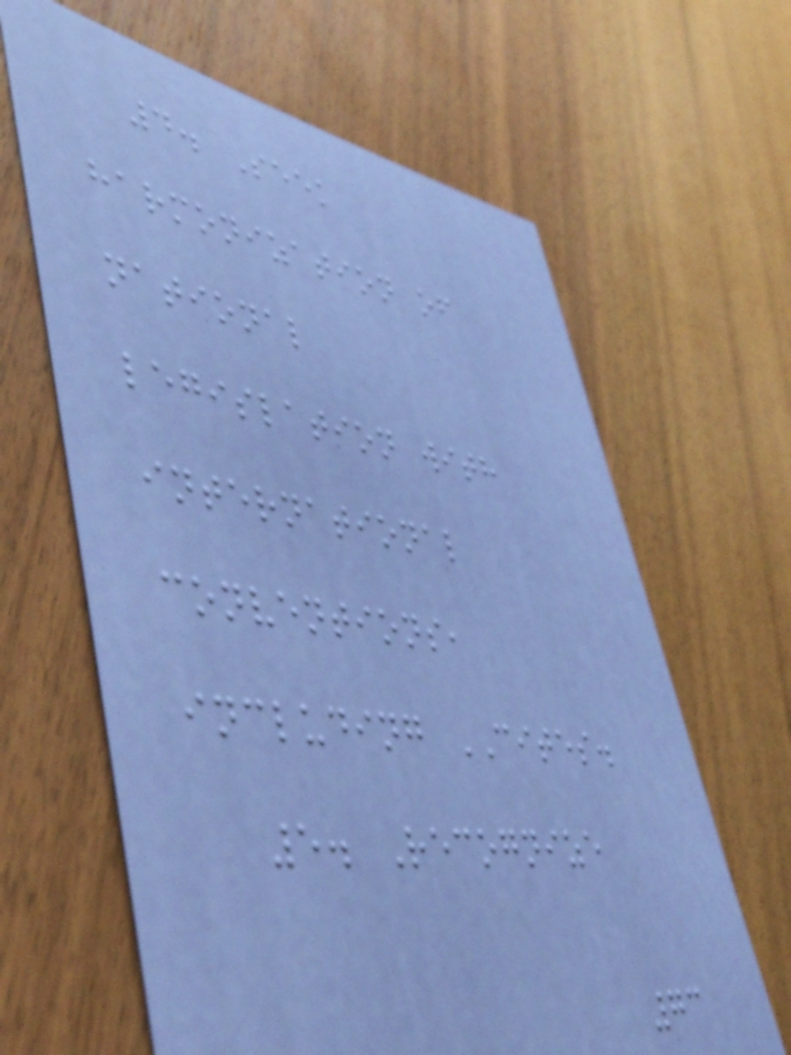4. Seek
harmonization of
national
legislation with
international
conventions,
including CITES.
5. Recognize
73
